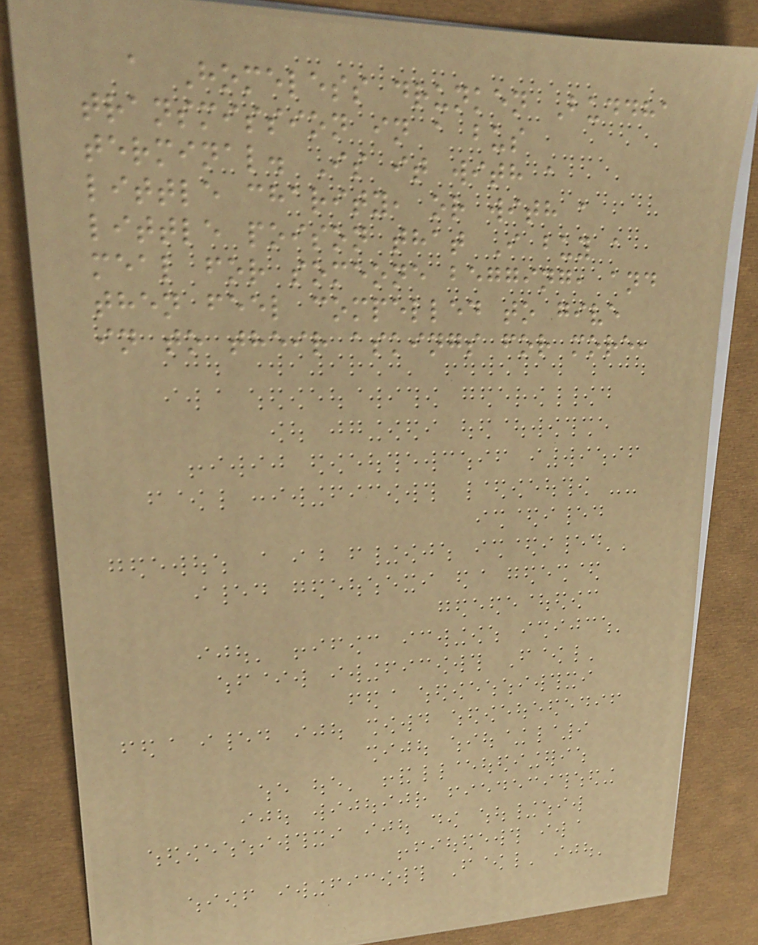a Homeless drunken Buddha
transmission in a bus
terminal. Is it with a
little charity, or with a
little poison that I buy a
meal for someone begging, and
then feel compelled to give
in to their askings for more,
